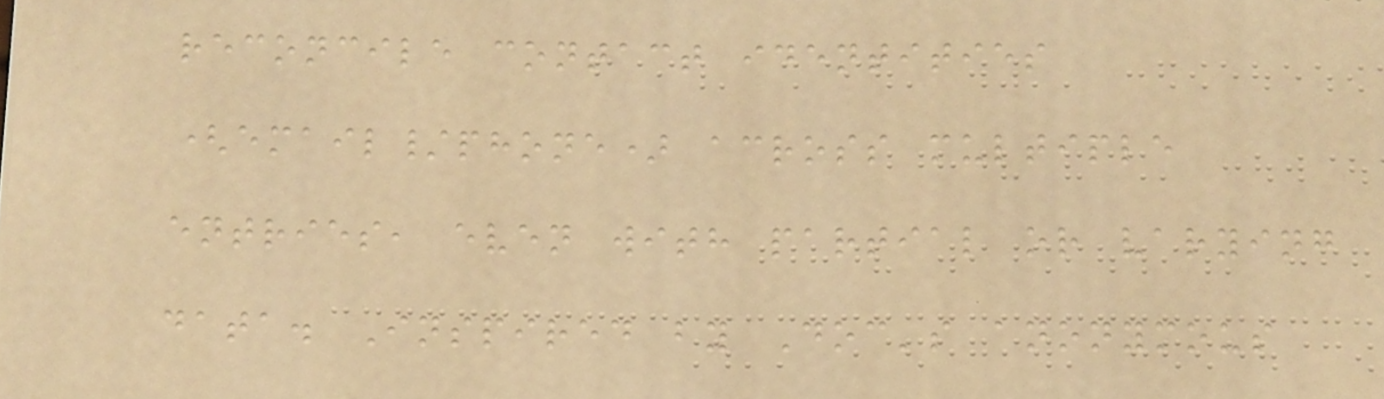reconcile contact identities
(email/phone) across multiple
entries, even with partial or varying
data. Inspired by Doc's anonymous
